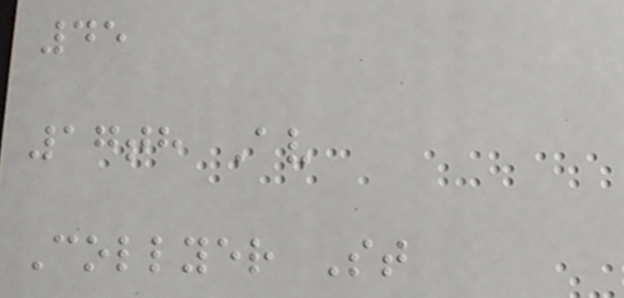45
17th Av
Collyer St
